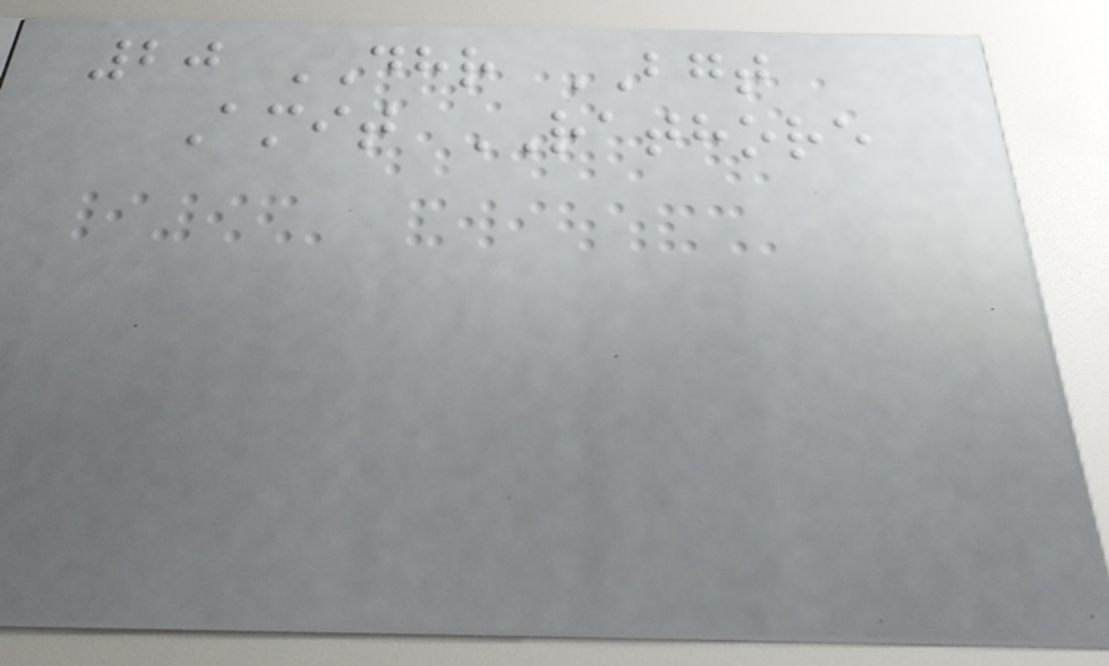20 DHR BGT
Amit RATHORE
